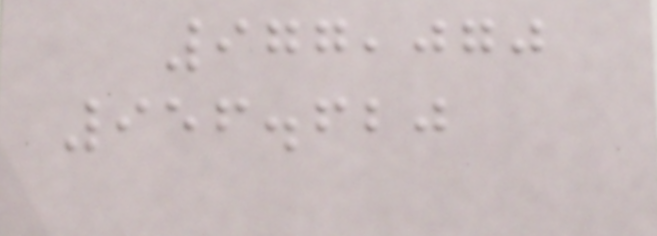977,070
956.620
